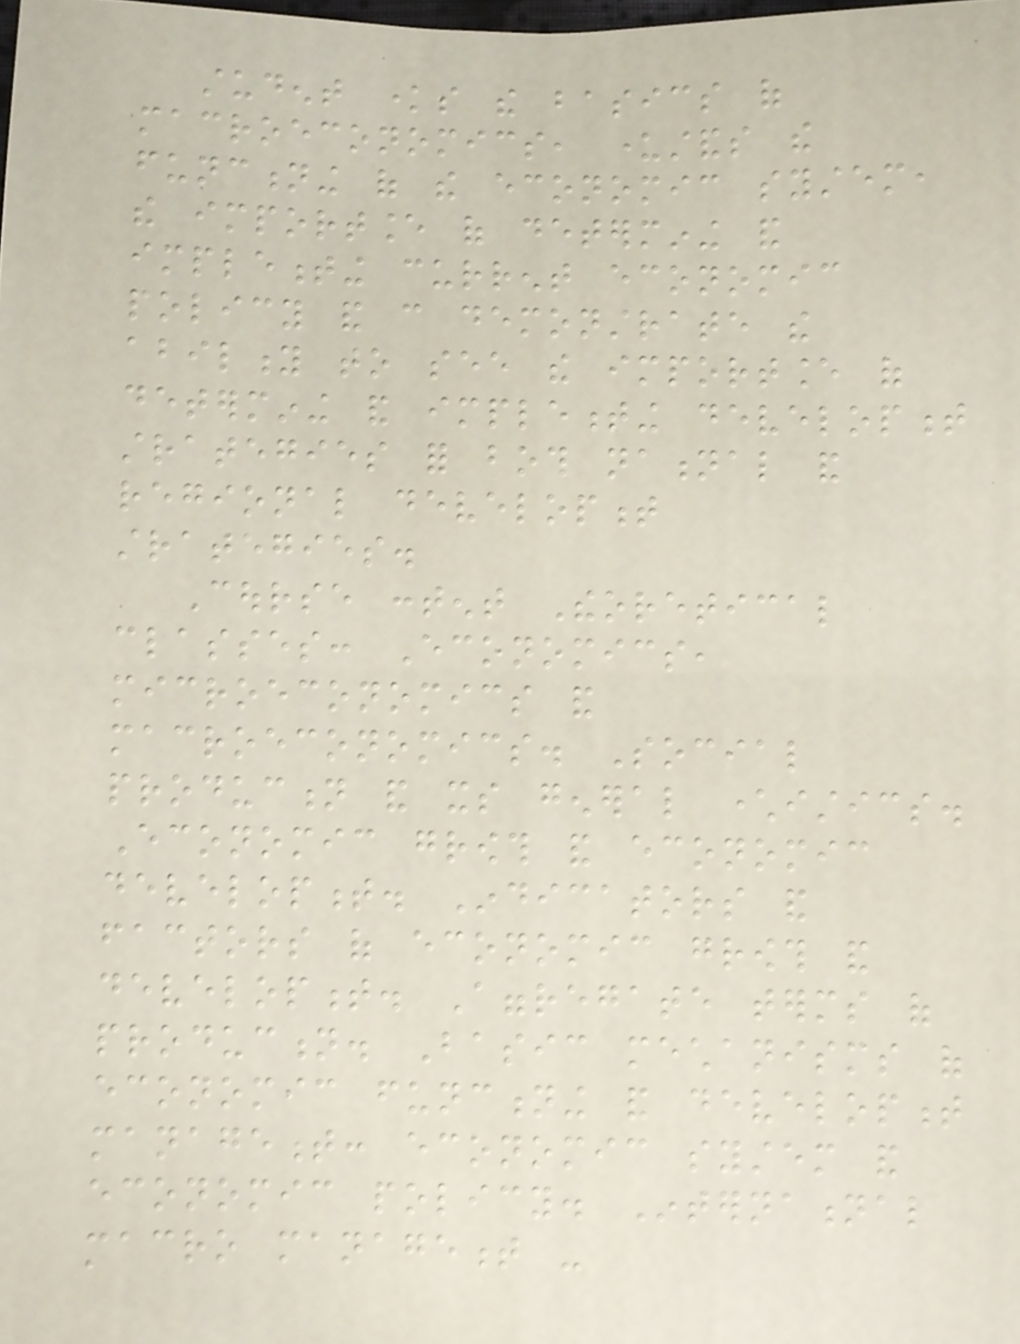student knows the basics of
macroeconomics, understands the
functioning of the economic system,
the importance of determining and
implementing current economic
policy and can demonstrate the
ability to see the importance of
determining and implementing development
strategies for both national and
regional development
strategies.
Course content Theoretical
classes: Economics,
microeconomics and
macroeconomics. Social
production and its general characteristics.
Economic growth and economic
development. Indicators and
factors of economic growth and
development. Aggregate terms of
production. Basic mechanisms of
economic functioning and development
management: economic system and
economic policy. International
macro management -
